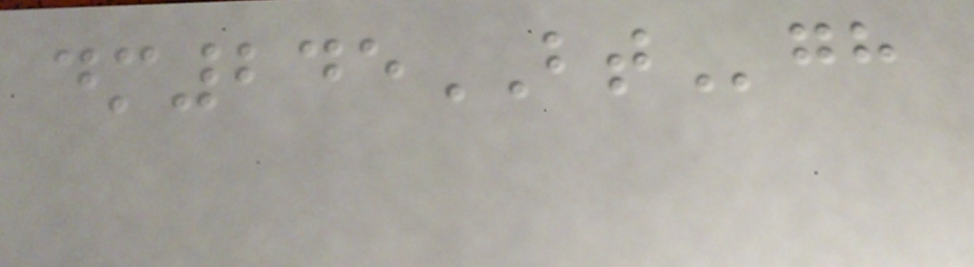dm245BTgh
